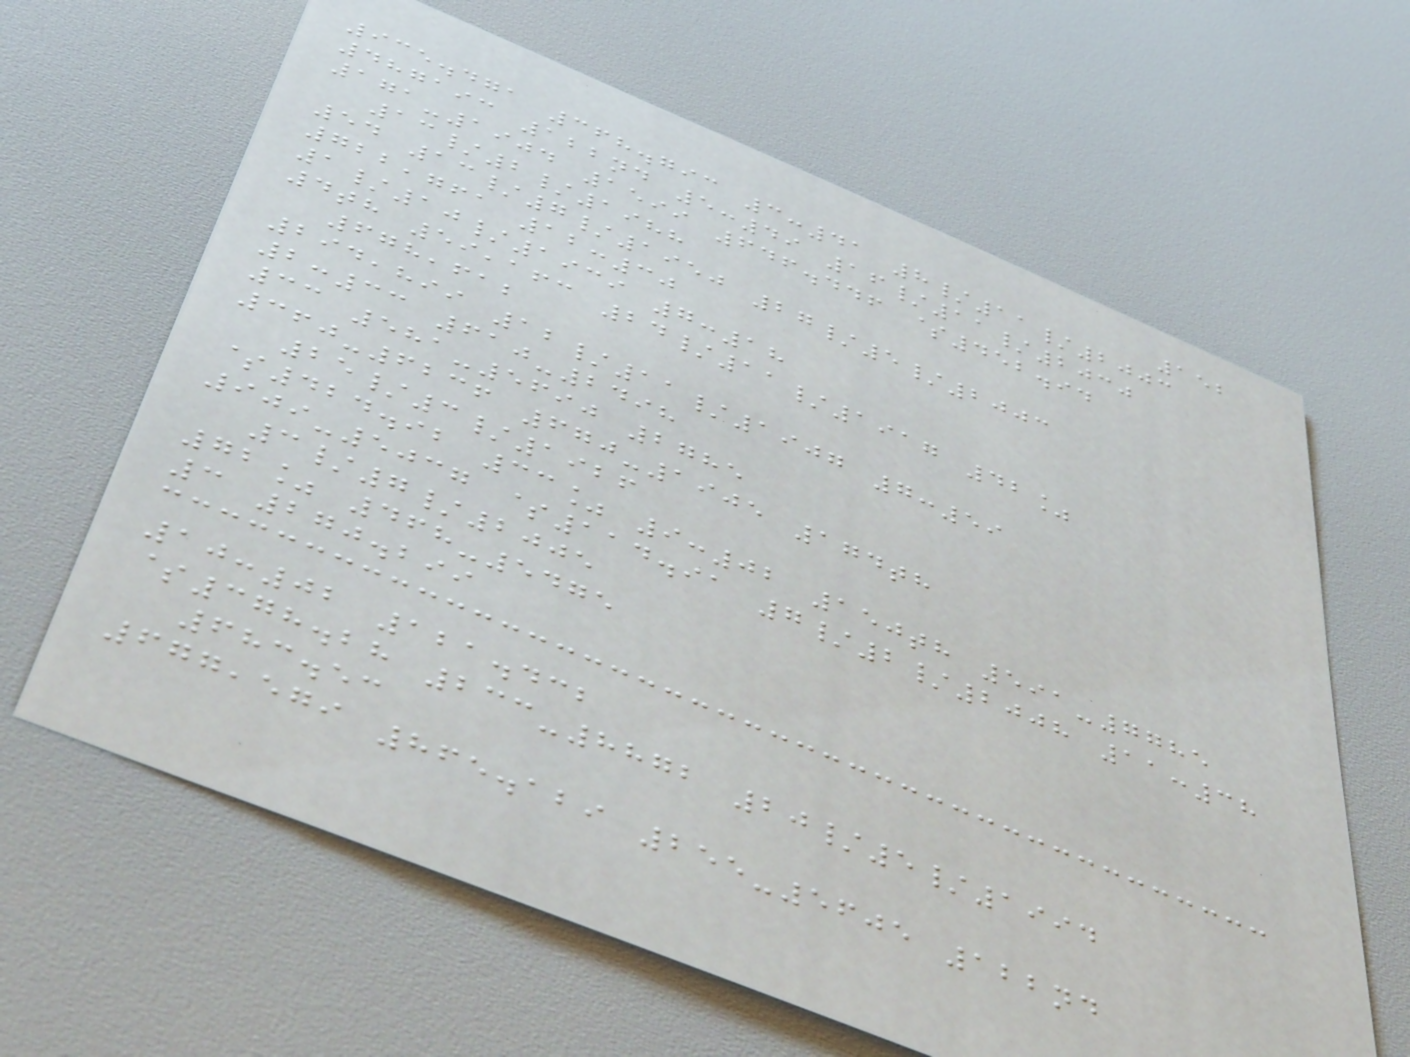152
935.471 368.793 3:41 8/11/2003
487193 122nd 5:49 16/11/2030
171-1904 1599 646.446 $452.94
13/2/1988
54 13/7/1950 27/5/2003
722,761 12:30
1/10/1939 7:18
4th 59,163 24/11/1917 42%
678,612
294,899 12/11/1907 7:59
2:33 610-2498
33 581-5690 2785
360-6236 670-1905 174th
25/3/1926
$424.92 33% 9:02 150th 591-7785
909-5037 $114.91 7/2/2008 11:38
3/7/2005
72% 468-5475
3 270.299
10:02 121.432
$378.28 233-8872 20/5/1994
683.53
677,579 865.129 255-5605 122nd
